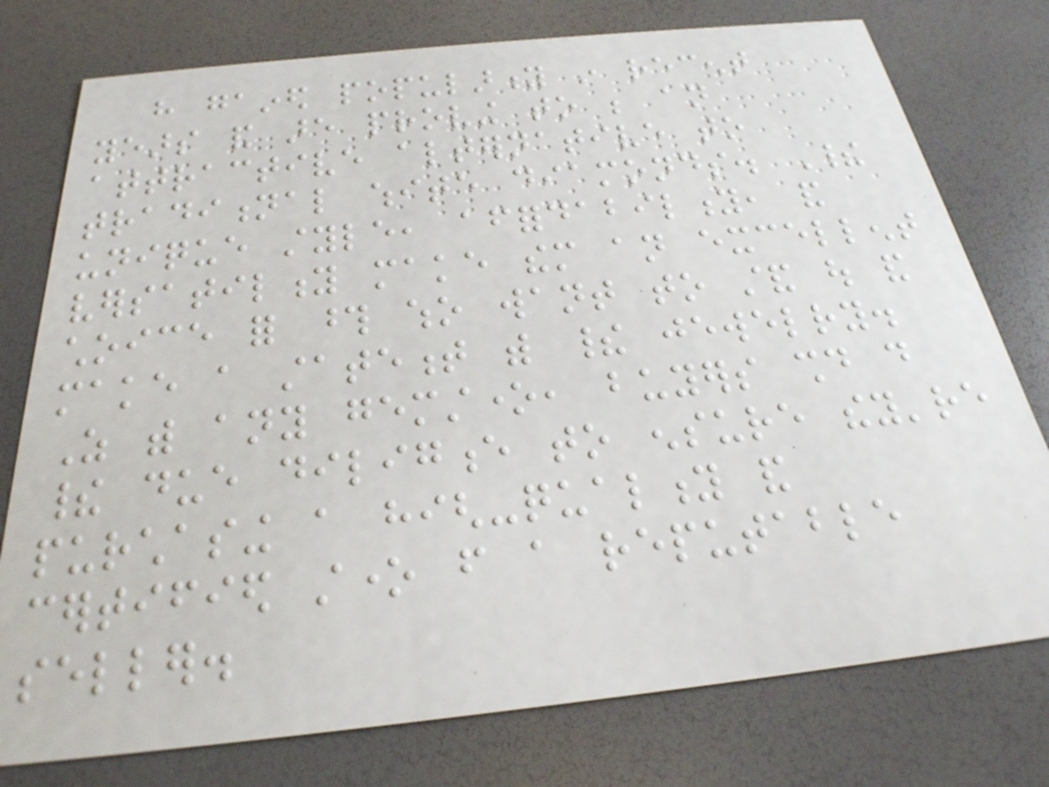have gained popularity in recent
years and are proving to be an
attractive alternative to
traditional white diamonds. Their
unique style, affordability, and
versatility make them an excellent
choice for those who want to stand out and
make a statement with their jewelry.
As with any gemstone, buyers should do
their due diligence to ensure they're
purchasing a high-quality and
certified stone from a reputable
seller.
